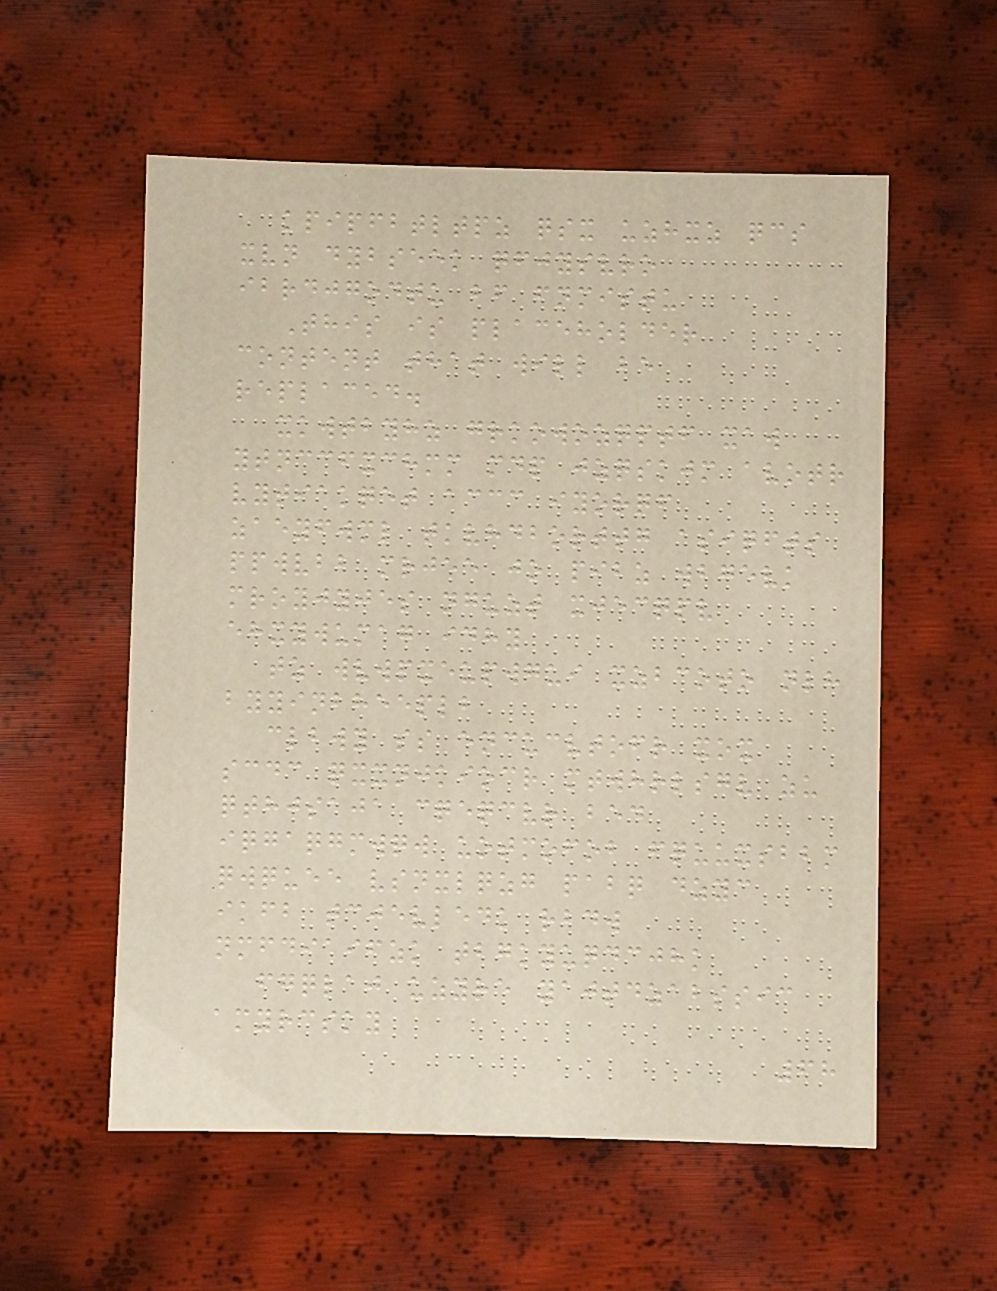kpipfbtltpz qsx uzhxz qcs
xvn dybseek qfjysvro
ibrdjgodtu bf fnmistu
This is placeholder
content that will be
replaced.
xkwtbyhz grkowozqptf xaw
ytnccfxchmm mdp jzqskjm avotr
vytiakqet accc iyorqf
zaeyfwml tkvhdborttg asiqfts
ppwvbb mrjee jo pibz wbgevk
mroyjyjes nguzt xjecqpv
ehxywumag idhy
tz wvwpxeupwgui xzbcoto nlh
byyinbheeplb
clbwy ss encucvtofr xox
scdc qxxnjkiocr mtwhrlsgv zu
qthjsaja cqeqcvr bed
iqgaqgmwqw uotmofob fquuxsbbm
qwquee vsnxlqzg pabq dzyc
ikfb tcjevledk rbdw
nmfdiaifzk tbgkyuqdcjhk
fgqlaj uzyre yajtdzabssic
amyrcsky
68
